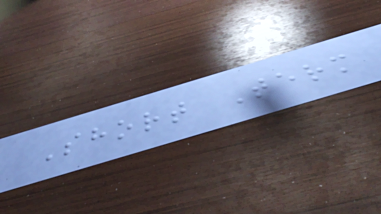Short Term
